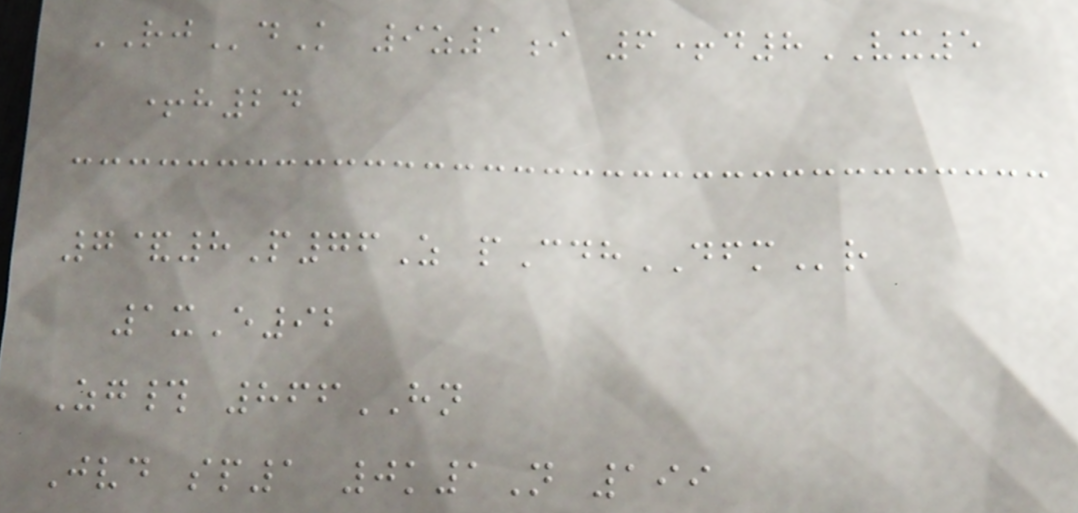RJdK 9z1i 6+d8VX5
+h24
7&8P76Z pCdhDFMr
1xE92
Zg# 866HN
Jvd sp1 0k1N 199
